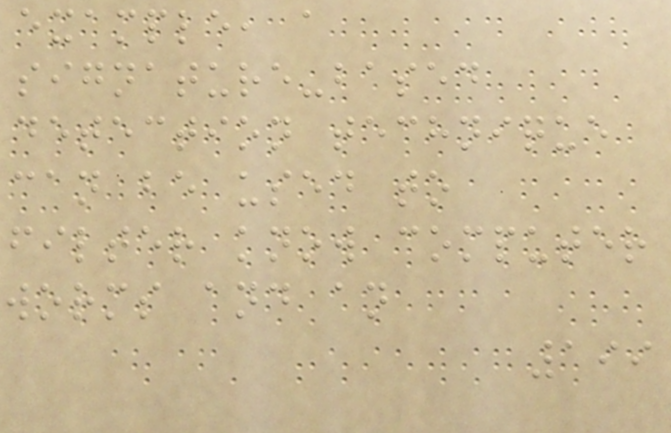example, a
signature-based
detection technique
can be used to
filter know computer
worms and an
199
